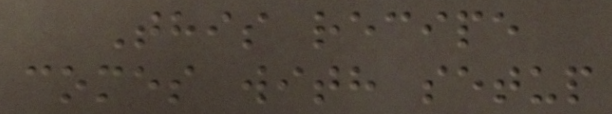This recipe
comes with setup
